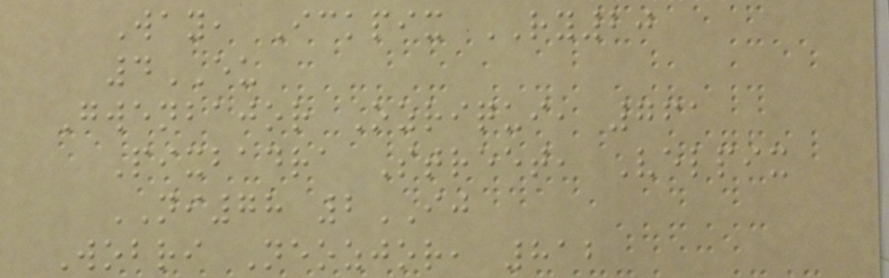Way, Ickpix RY20
4EU
Gwenbajor Ozriqui, 761
Pixbadra Street, Velpix
NI78 2IJ
Wobri Neozjor, 812
